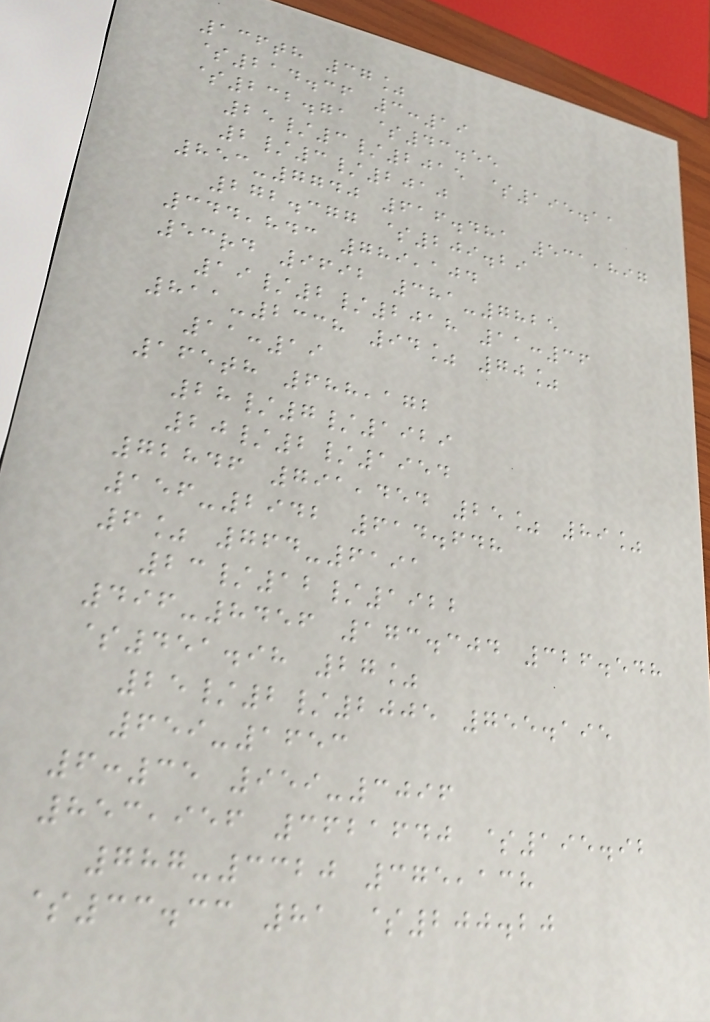136th 37%
$214.36 3:19
$232.71 $43.55
25/3/2015 $195.11
2/3/2010
853-7740 616.481 531,897
272.377 $209.29
344,843 789,104
53rd 9692 381-7825
19/2/2018 11:36
811-2338 94% 70%
11:19
165th 688,172
28/7/1929
20/2/1954
72846 791,454 25% 89%
156-2942 614.648
6% 764-6191
23/12/1922
496-8456 173.304 326.548
$451.98 27%
25/2/2005 755.195
659-1653
6:35 959-3096
853,956 3621640 $195.92
787-3320 375,138
$33.33 81 $200.20
